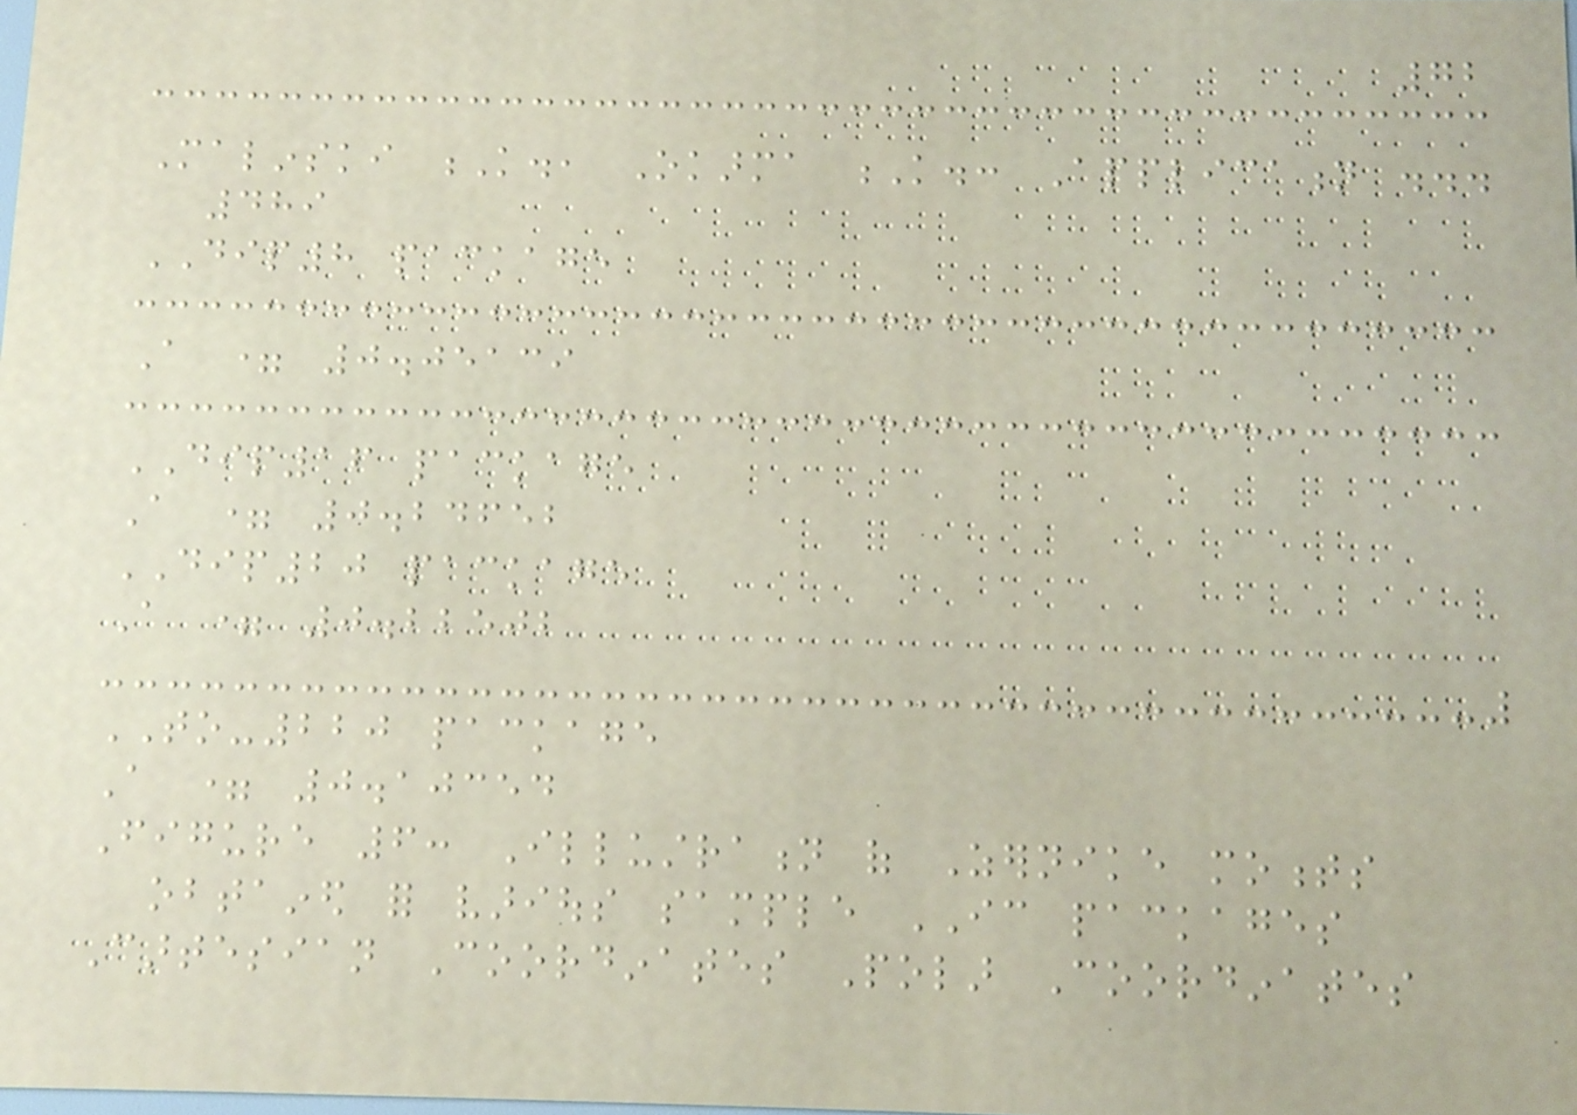72
Malinski K., Okarma K.: Application ...
489
DIP8 package
A = 0.05139
DIP16 package
A = 0.24652
DIP20 package
A = 0.22502
TO-220 package
A = 0.10354
Figure 6: Illustration of Zernike moments
obtained for various sample IC packages
Cartesian Coordinates Polar Coordinates
